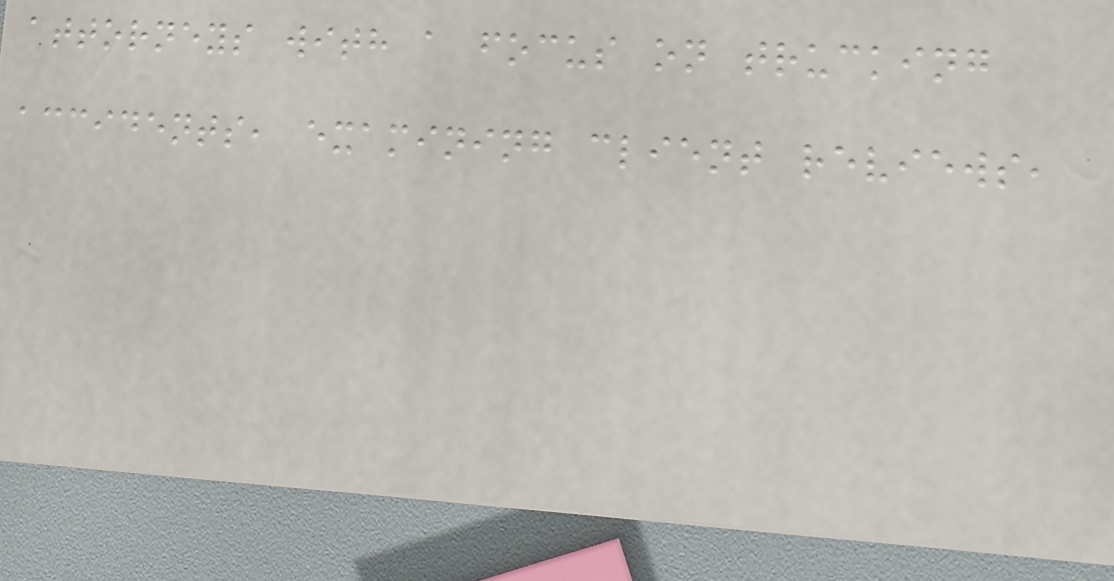attorneys with a focus on trucking
accidents, examining client reviews,
